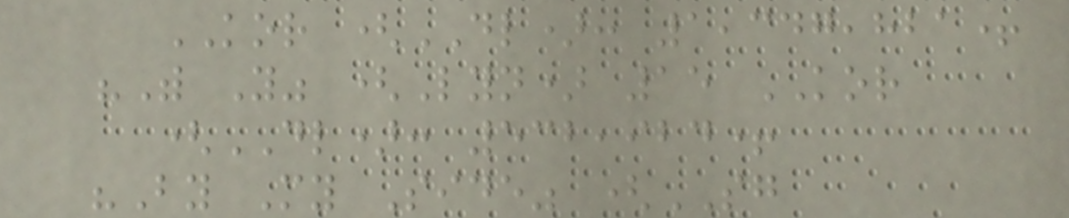KOR (DL): 1,347,821+
"With You" (Lyn) 15 KOR
(DL): 532,924+
"By My Side" (SG
